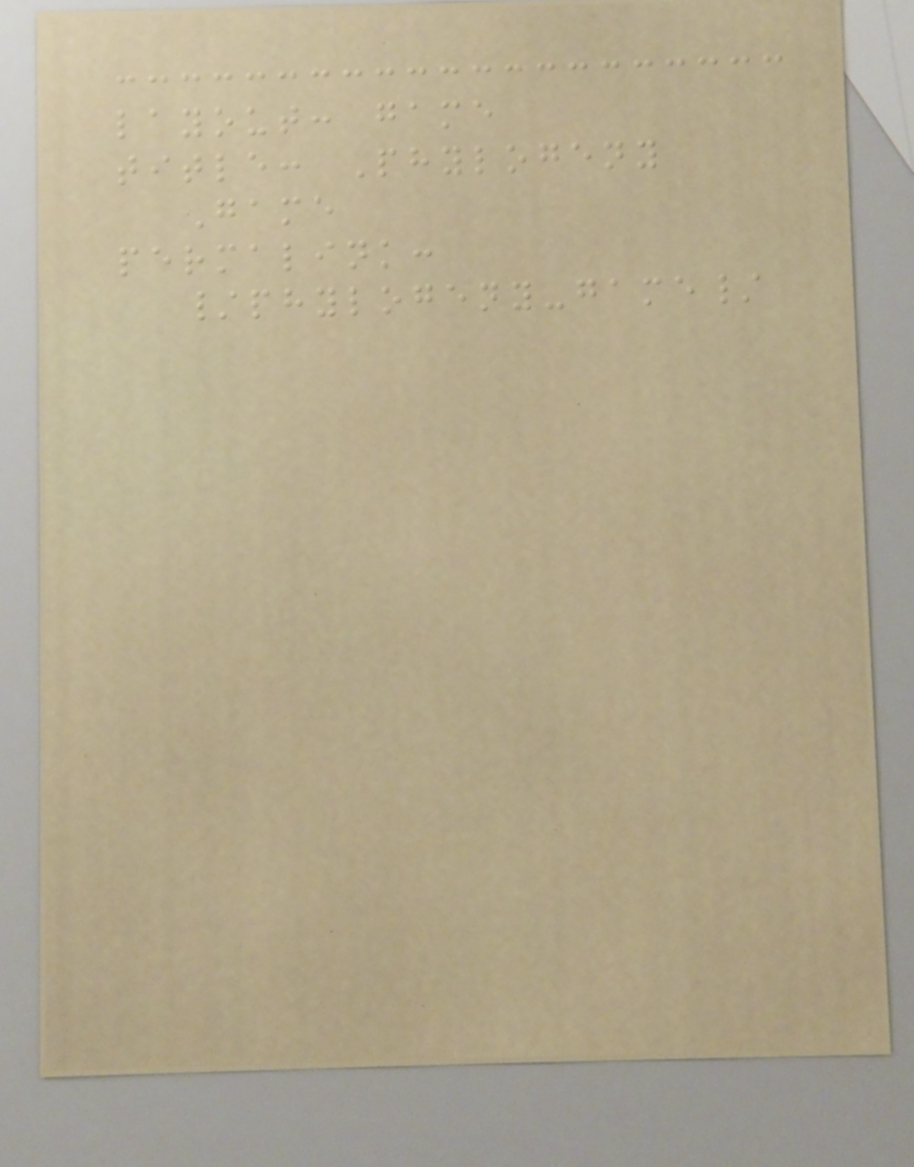layout: game
title: Phylogeny
Game
permalink:
/phylogeny-game/
